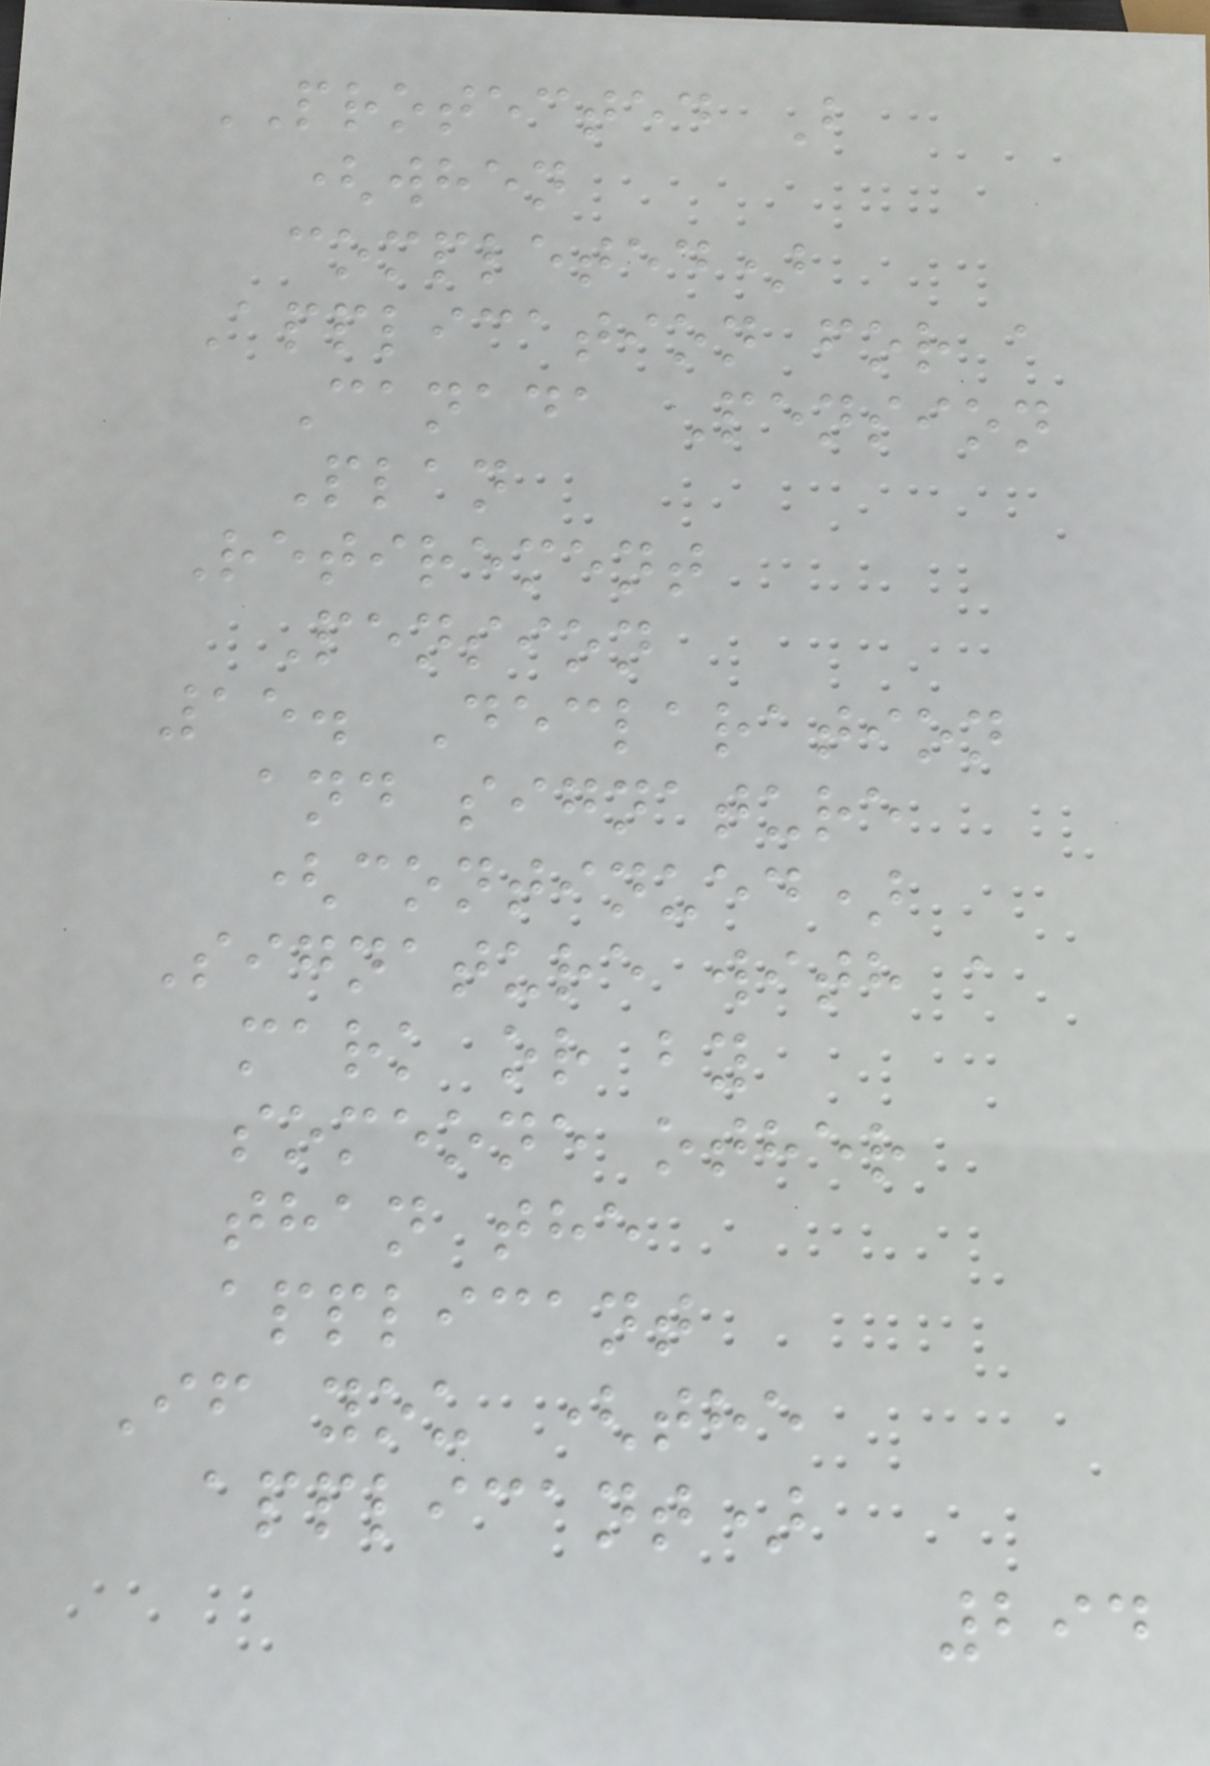PROTECTED B
(when
completed)
Application for a
Canada Pension
Plan
Retirement
Pension
15. Declaration
and signature
(continued)
Signature with a
mark or by
someone other
than the
applicant
If you (the
applicant)
294
